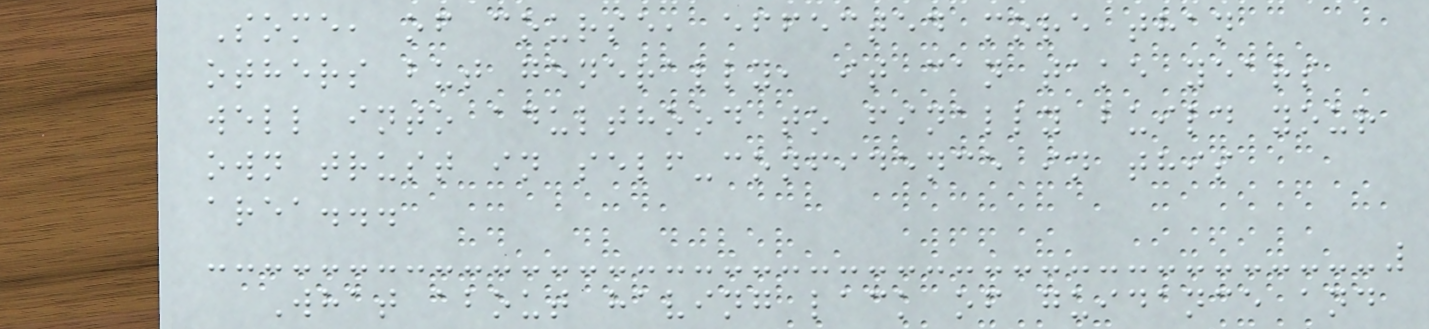Some, of course, effected more than
others but generally, it can take years
well into adulthood to finally build your
own trust in self-confidence in this
area...
What about having lack of guidance and
